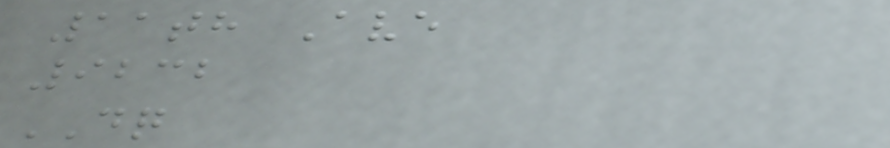11th Ave
9232
DQ
